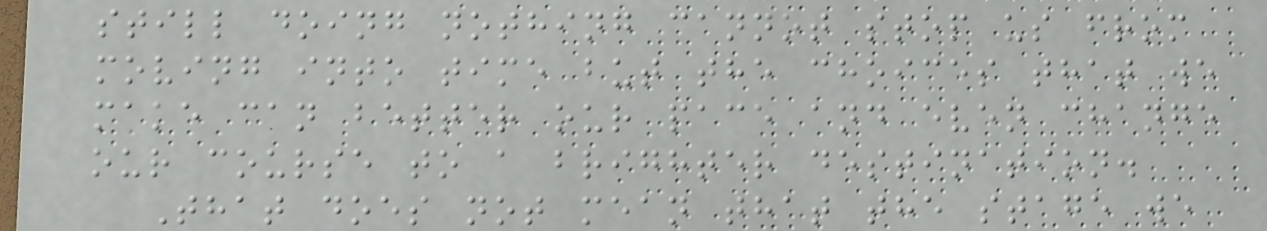still doing nothing cannot stop us from
moving into time but the choices that we
make can better our pace and even change
our course to a brighter destination.
That does not mean that the stage we
